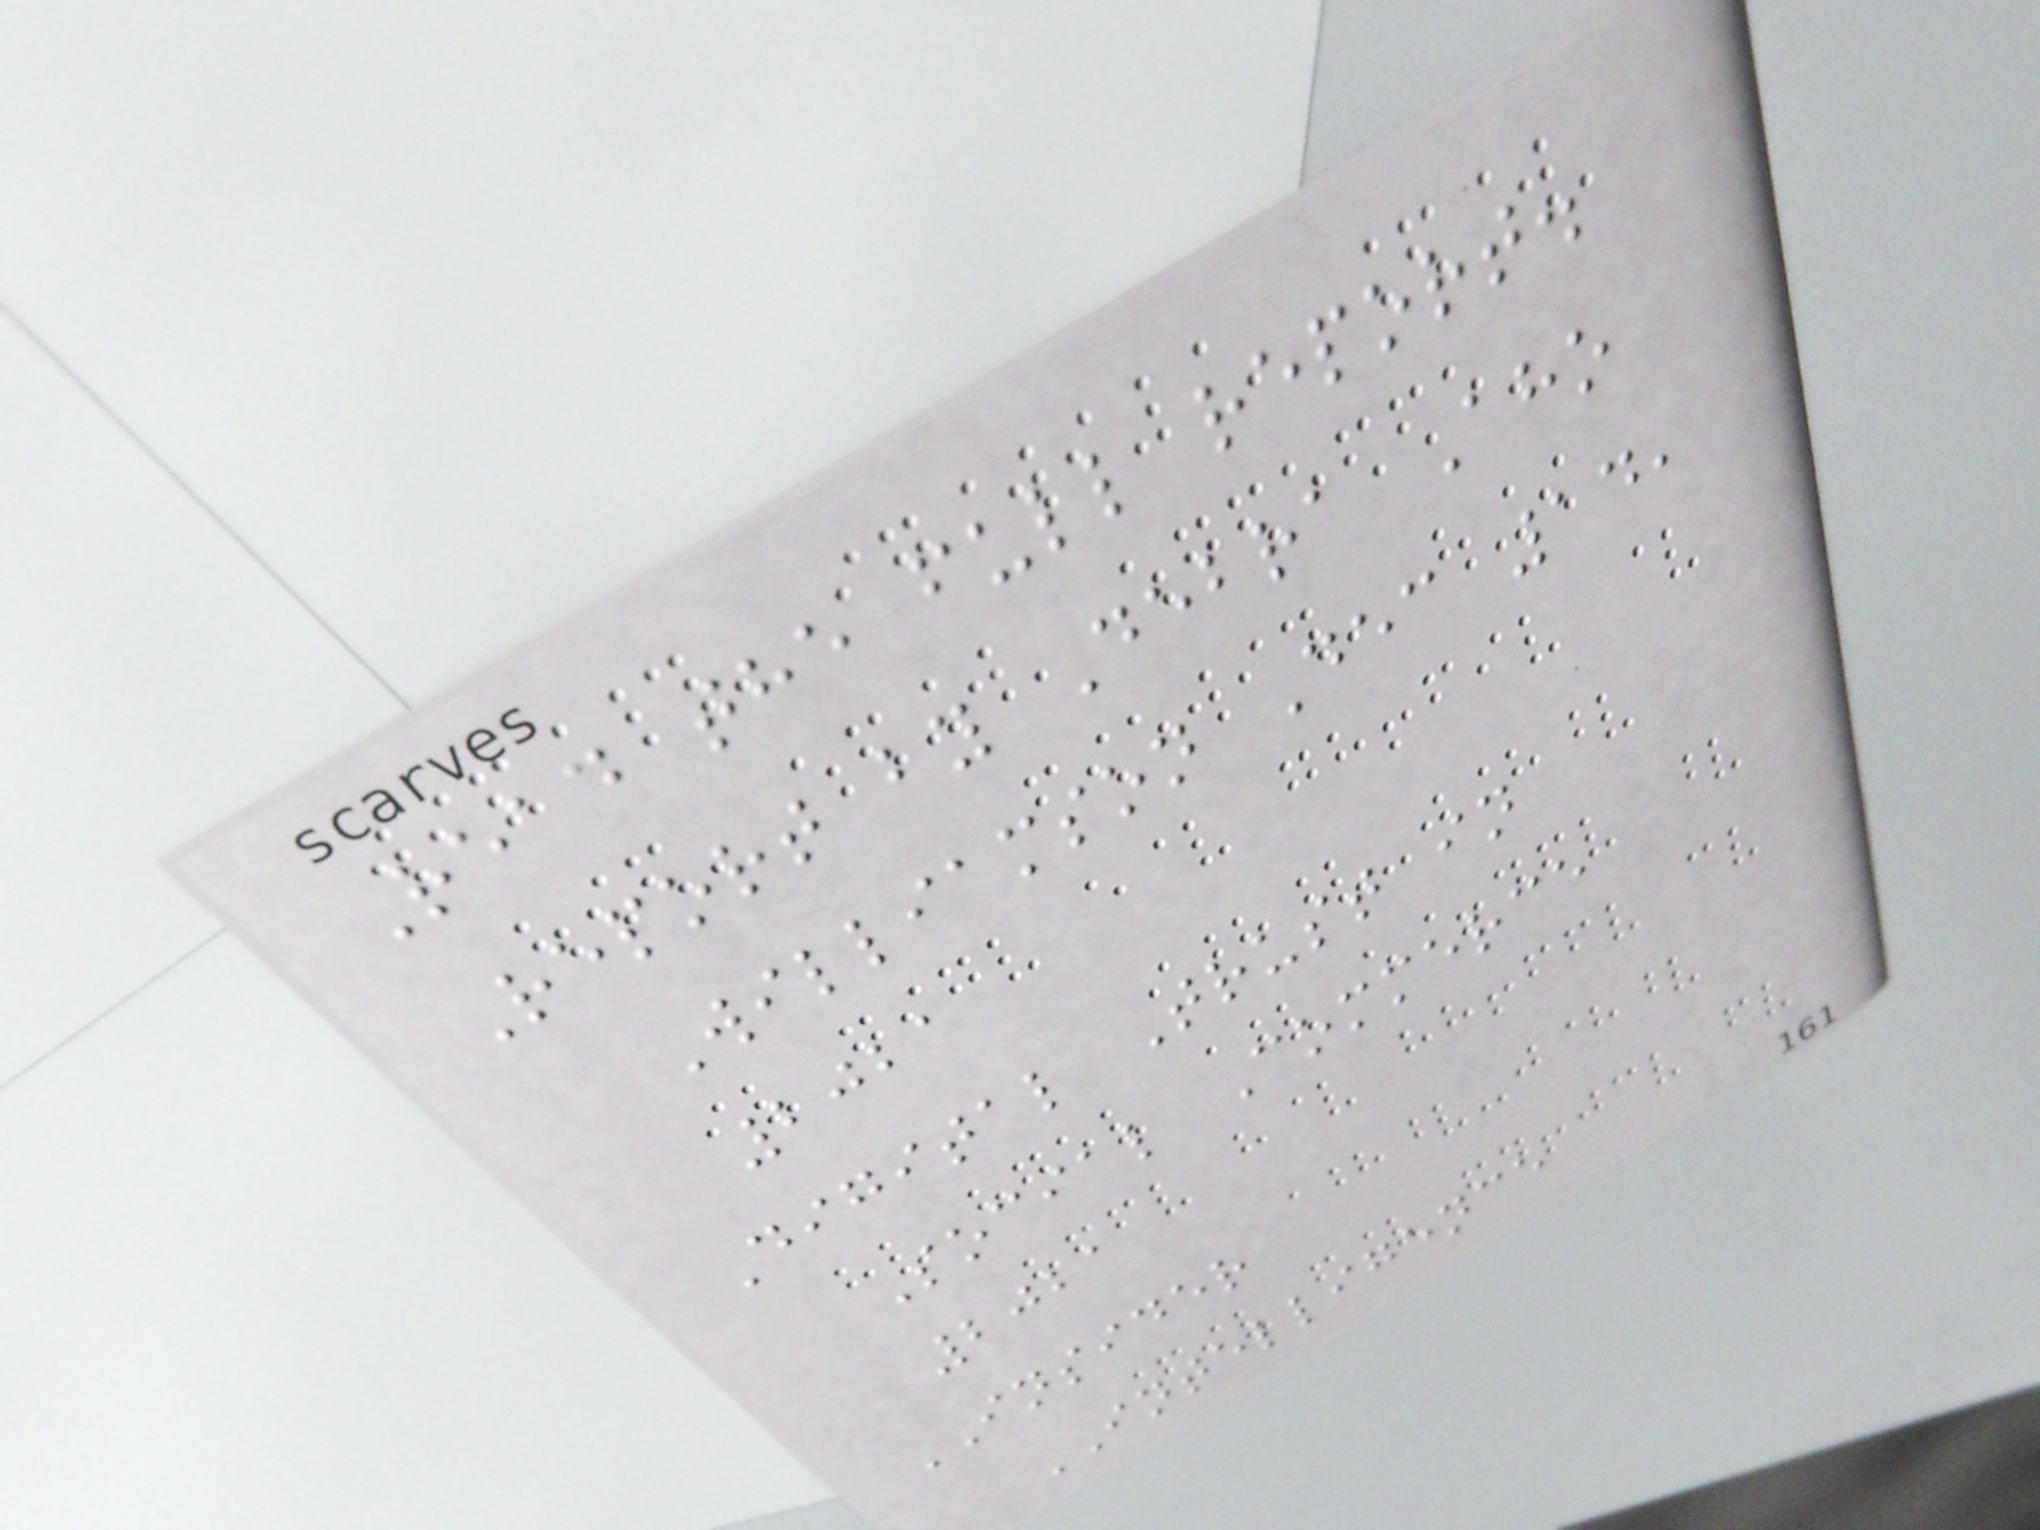Read the full report.
Report by Debra Aho
Williamson Dec 14,
2021
Digital Trust in
Social Commerce
2021
INSIDER
INTELLIGENCE
